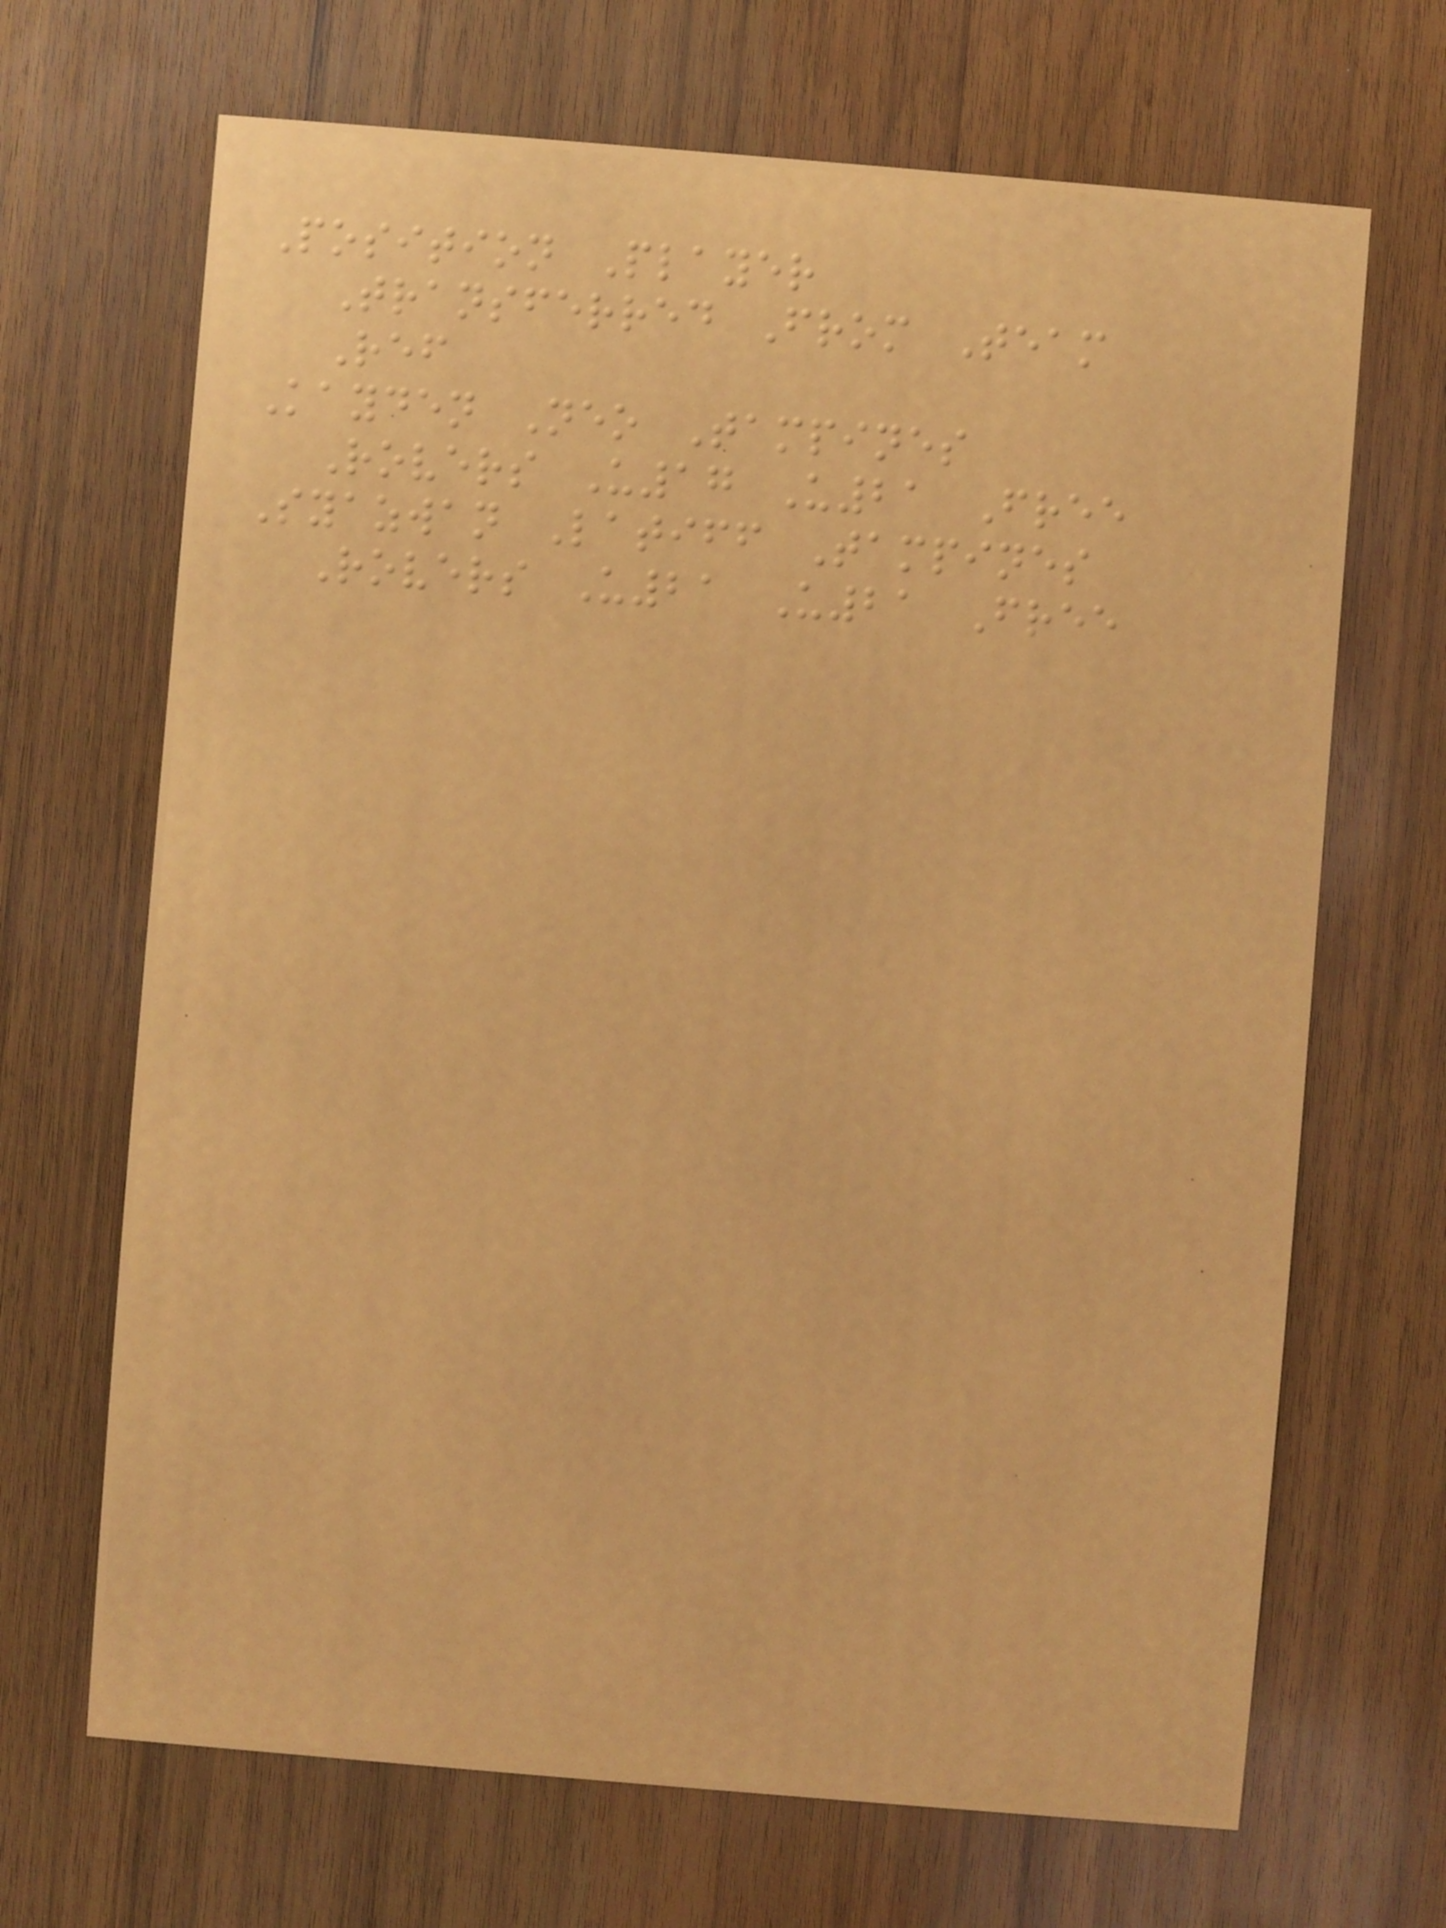Position Player
Transferred From Team
Ref
Kayden Neo Tampines
Rovers U17 U21 Free
Syazwan Latiff Tampines
Rovers U21 U21 Free
